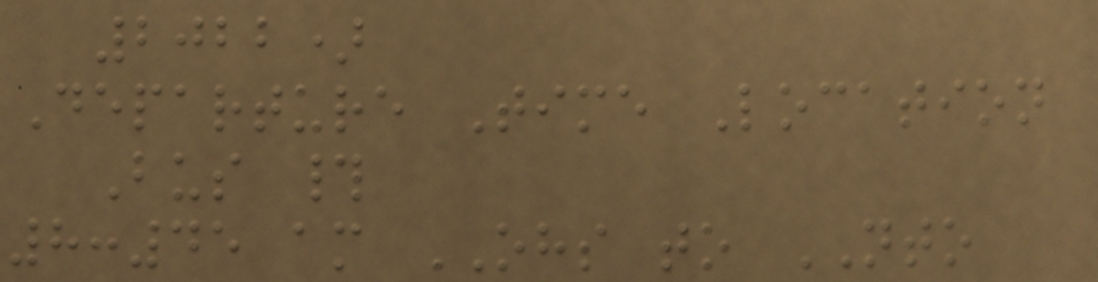2022)
Departure Time Location
Bus #
8:45 am OHS to NTO
